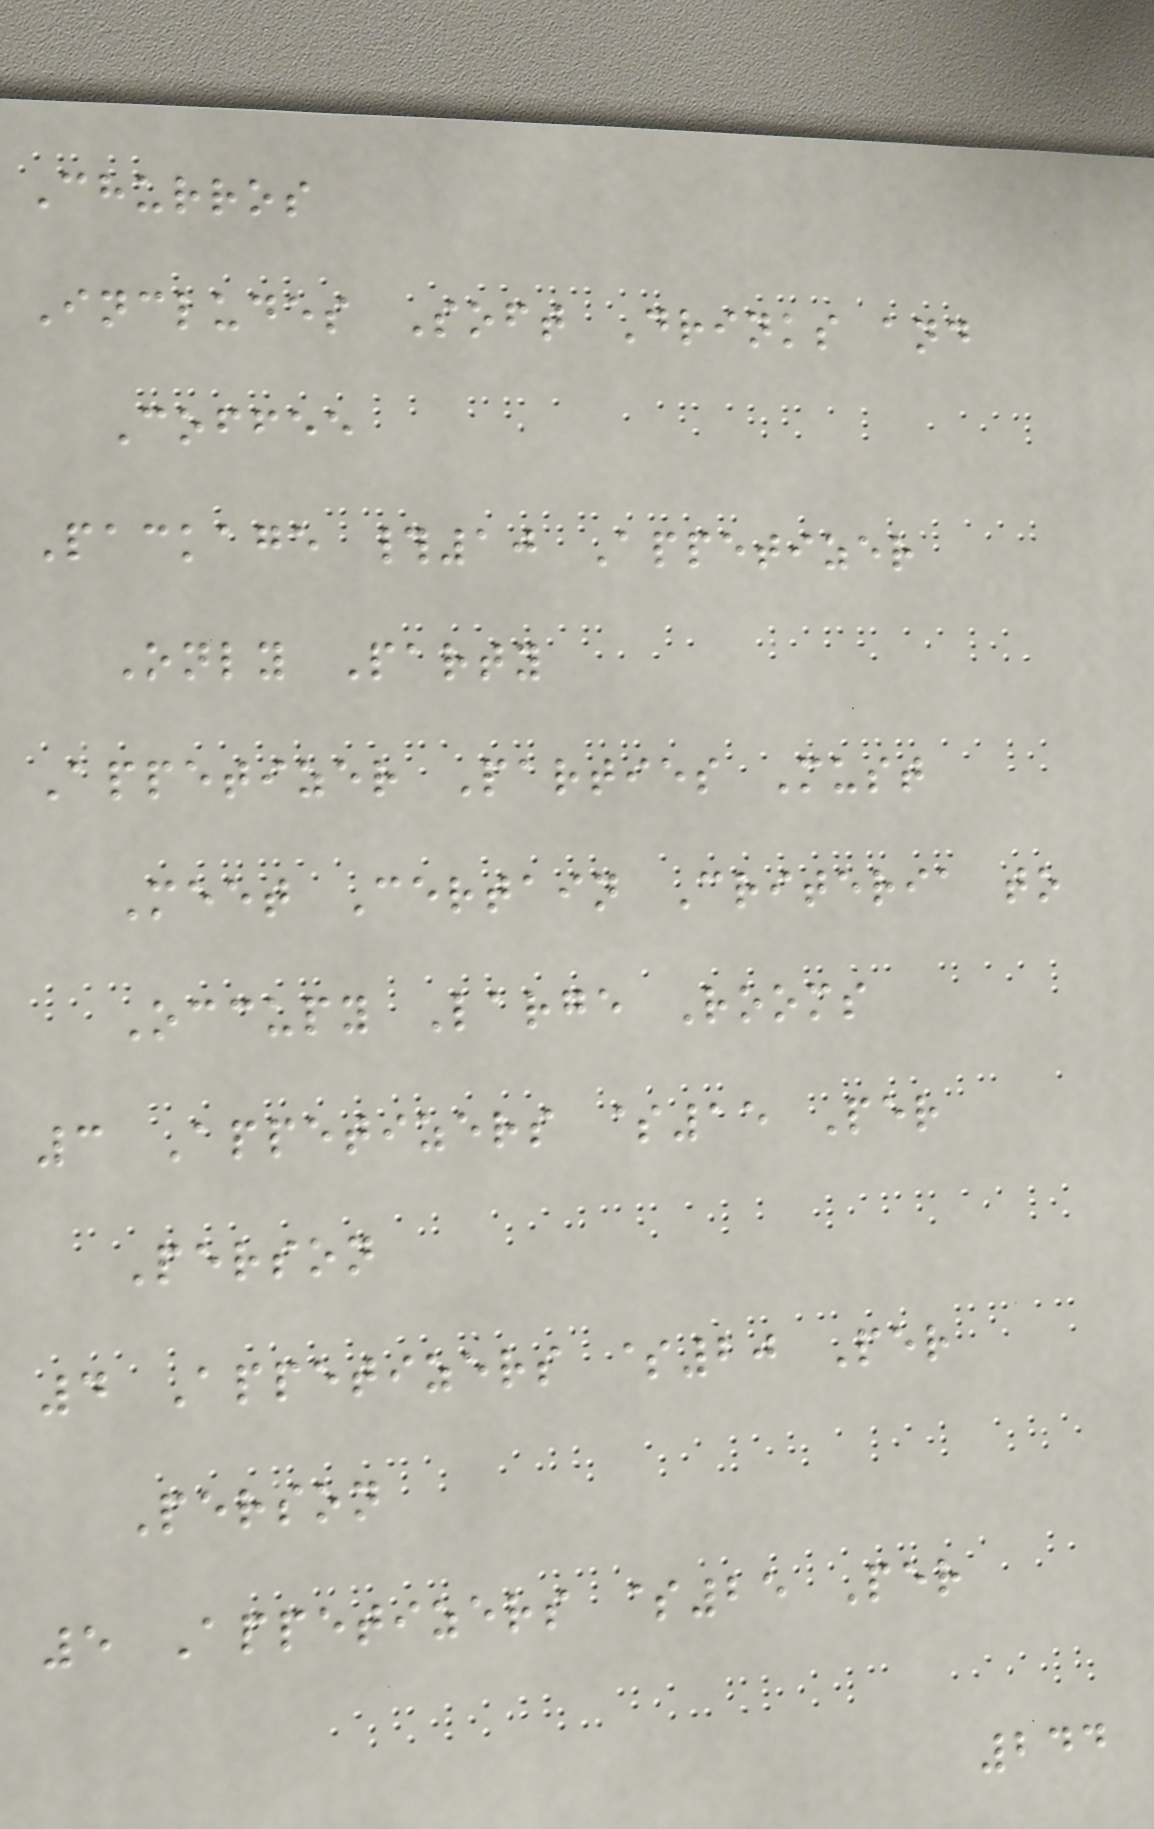Churros
Includes Soft Drinks and
Coffee
Package #10 Appetizer
Only Party
Appetizer Parties Must
Meet Certain Criteria to
Occupy Large Rooms
3 Appetizers $15 Per
Person
4 Appetizers $20 Per
Person
5 Appetizers $25 Per
244
